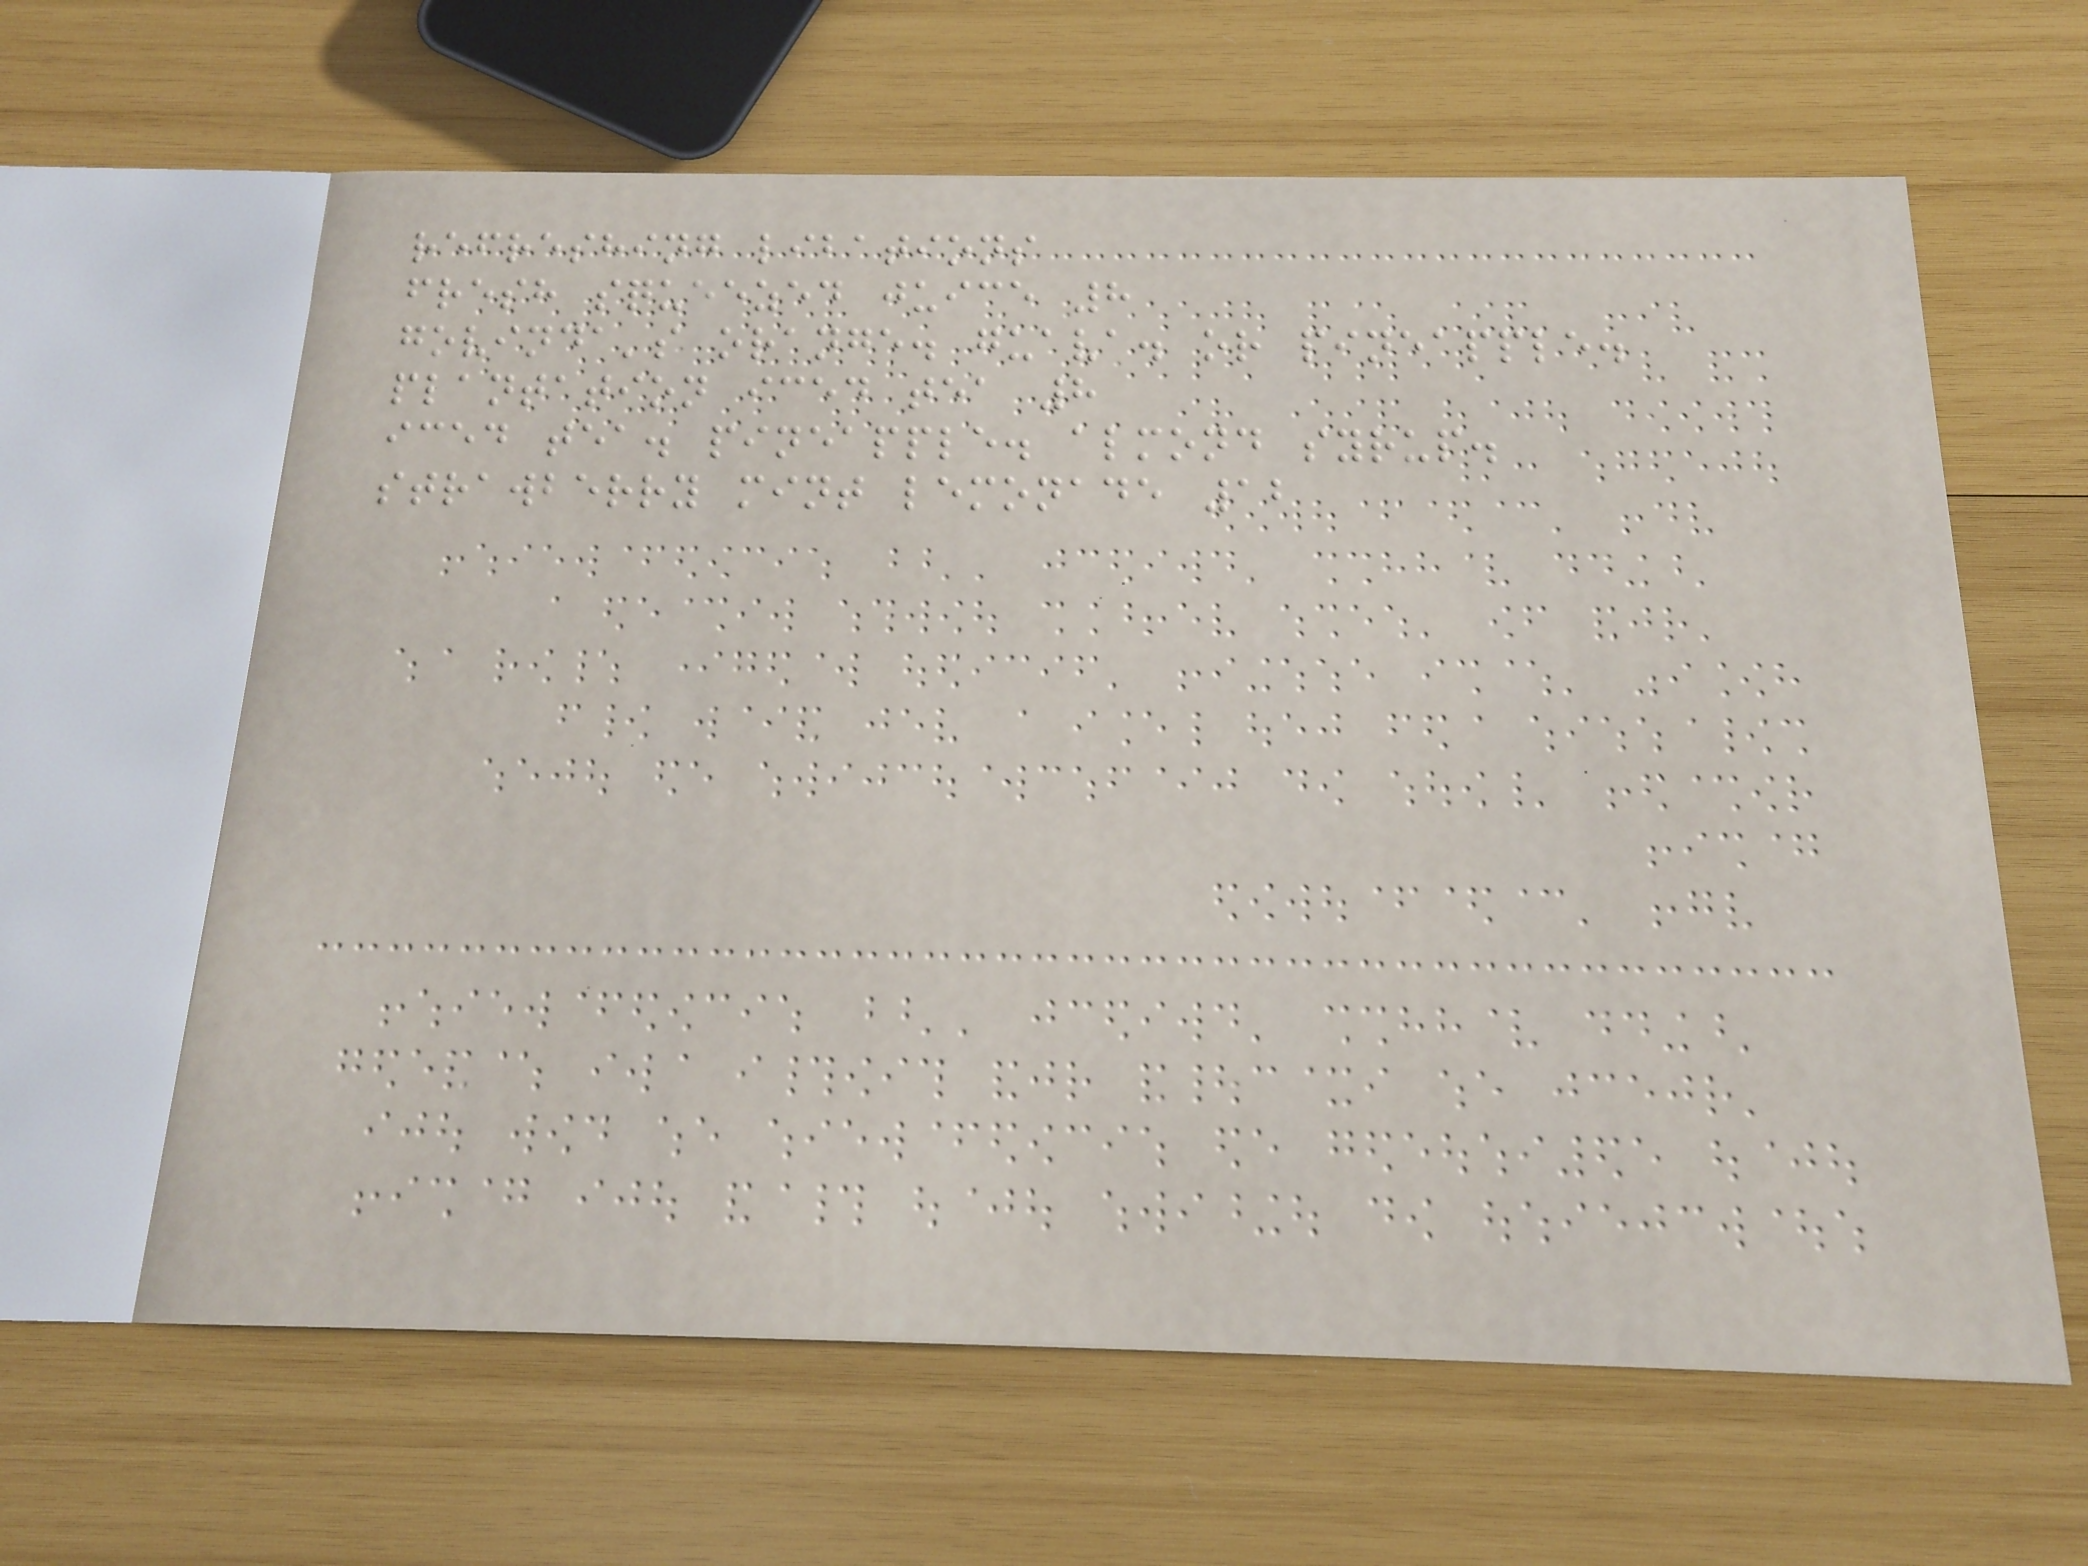refreshing libations
fresh squeezed juice 8
govinda's orange. guava. or pineapple.
plantation iced tea 8
iced tea. pineapple. almond syrup.
strawberry mint lemonade 12
